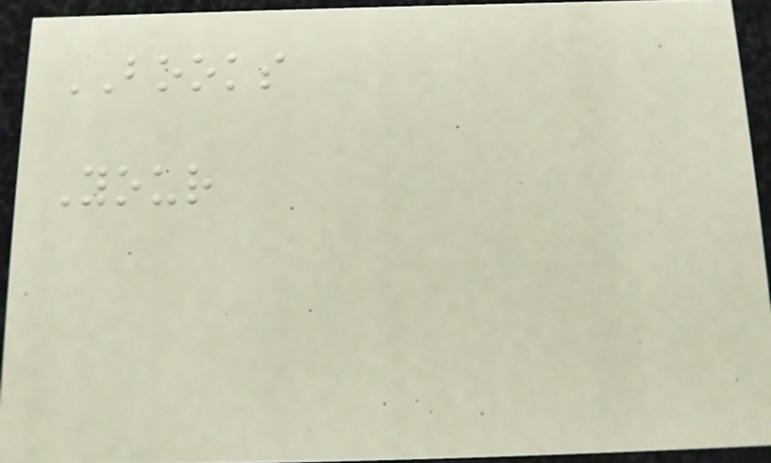BOOKS
Your
